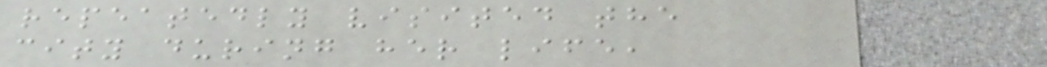repeatedly visited the
city during her life,
